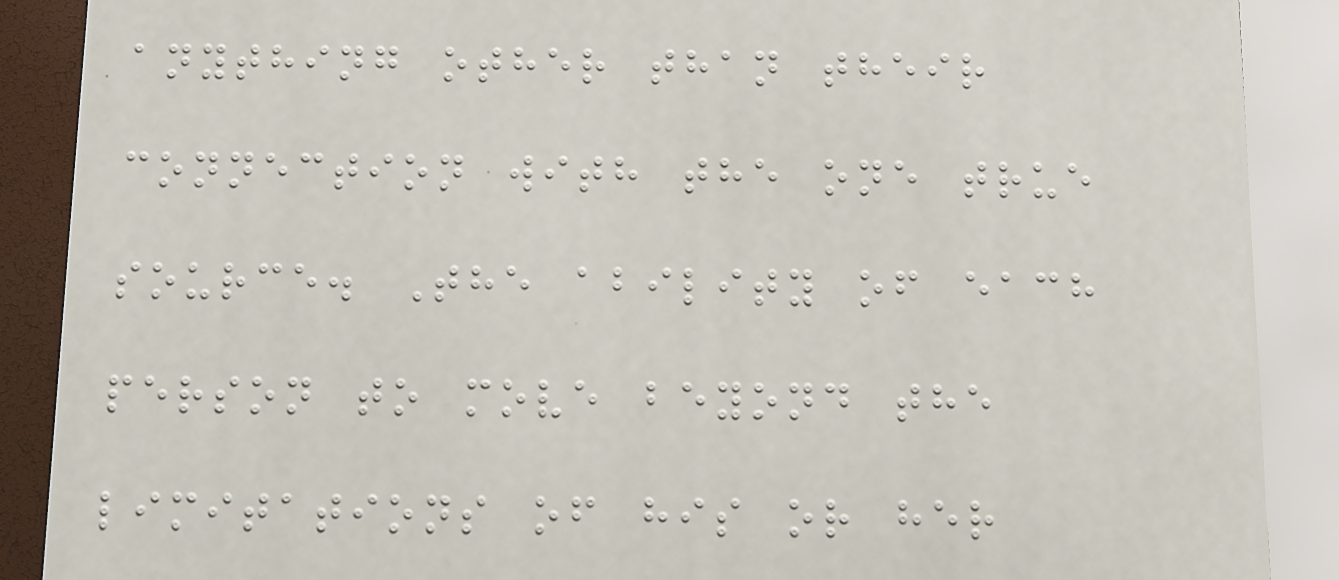anything other than their
connection with the one true
source. The ability of each
person to move beyond the
limitations of his or her
